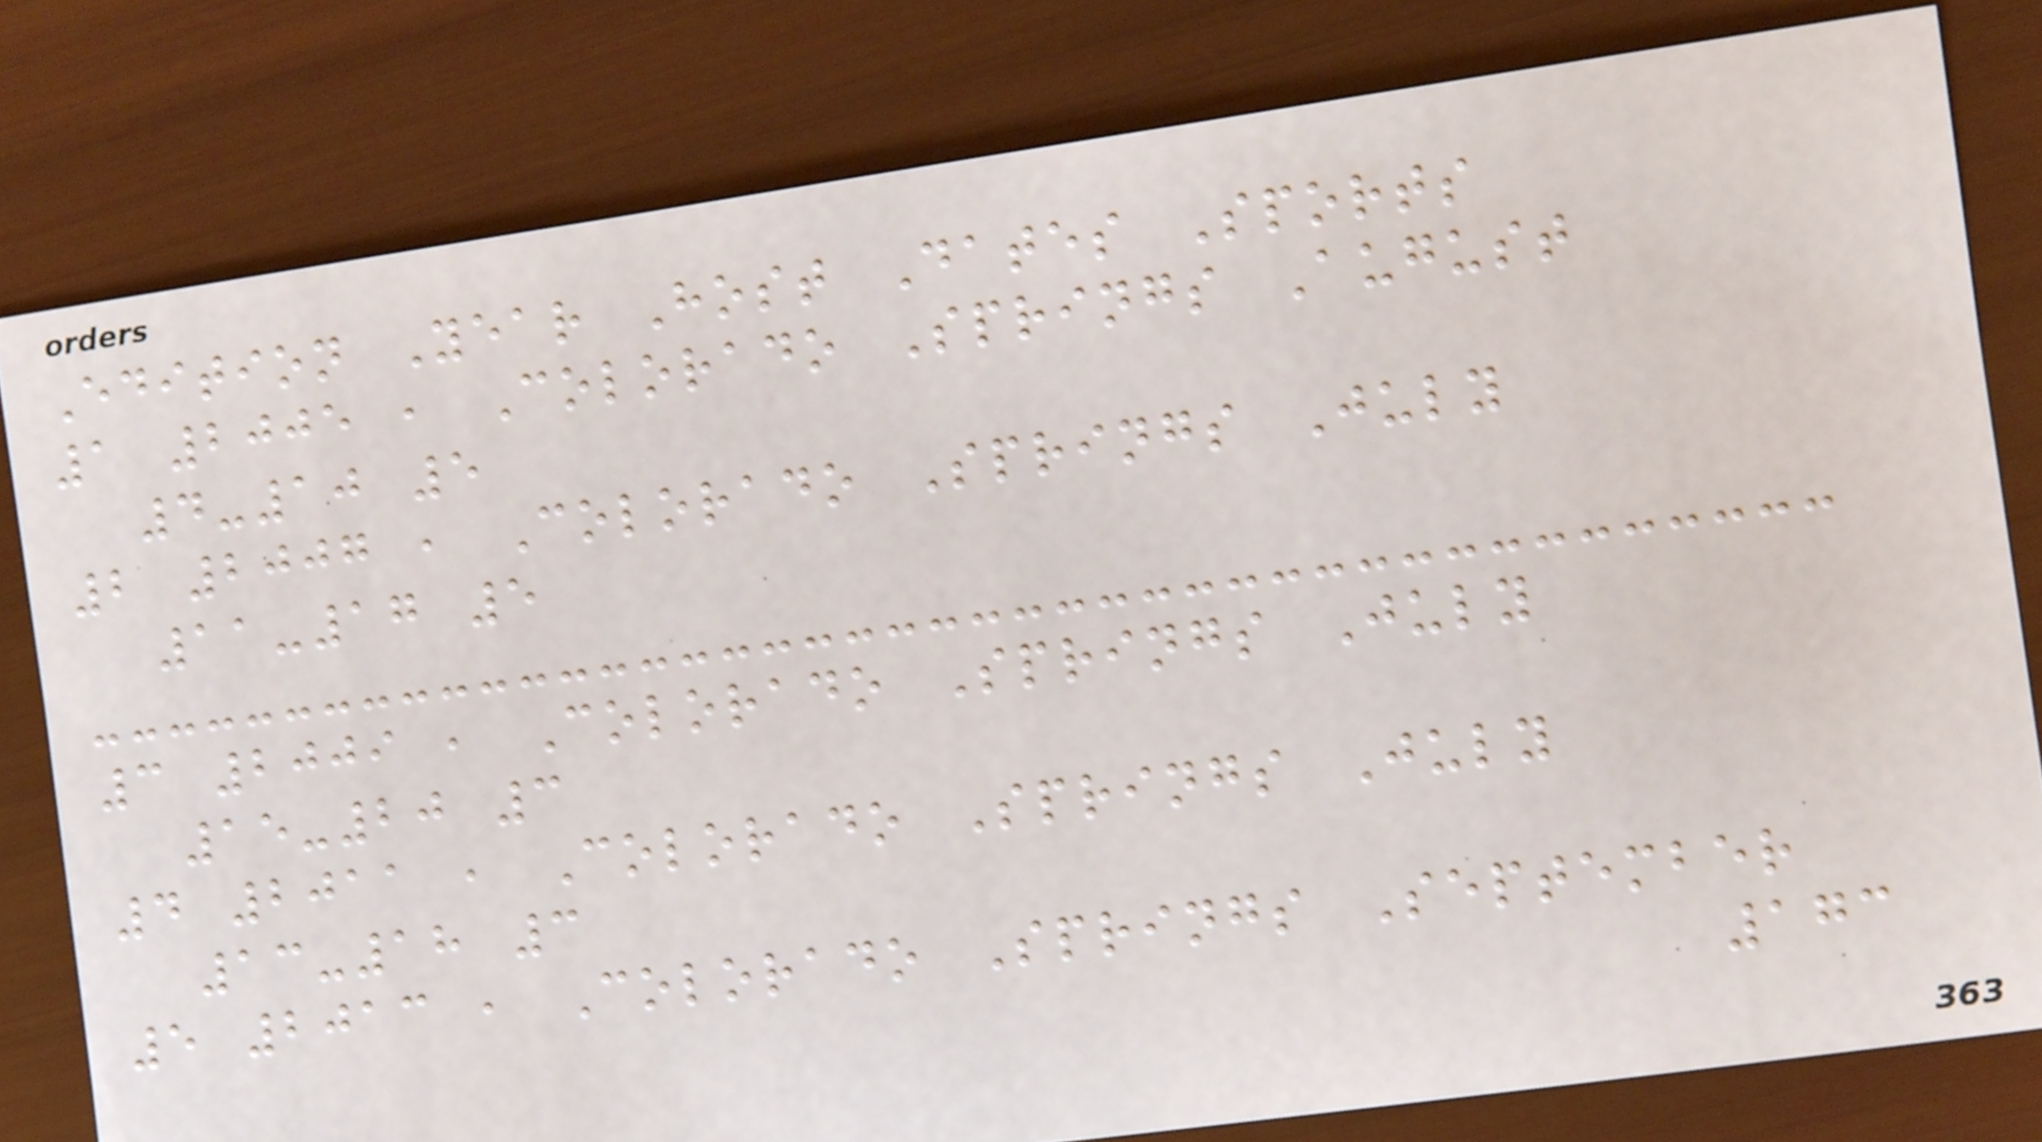Edition Year Host Dates Sports
1 2005 , Colorado Springs August
4-10 5
2 2007 , Colorado Springs July
11-17 5
3 2009 , Colorado Springs July
15-20 3
4 2011 , Colorado Springs July
13-18 3
5 2013 , Colorado Springs September
173
